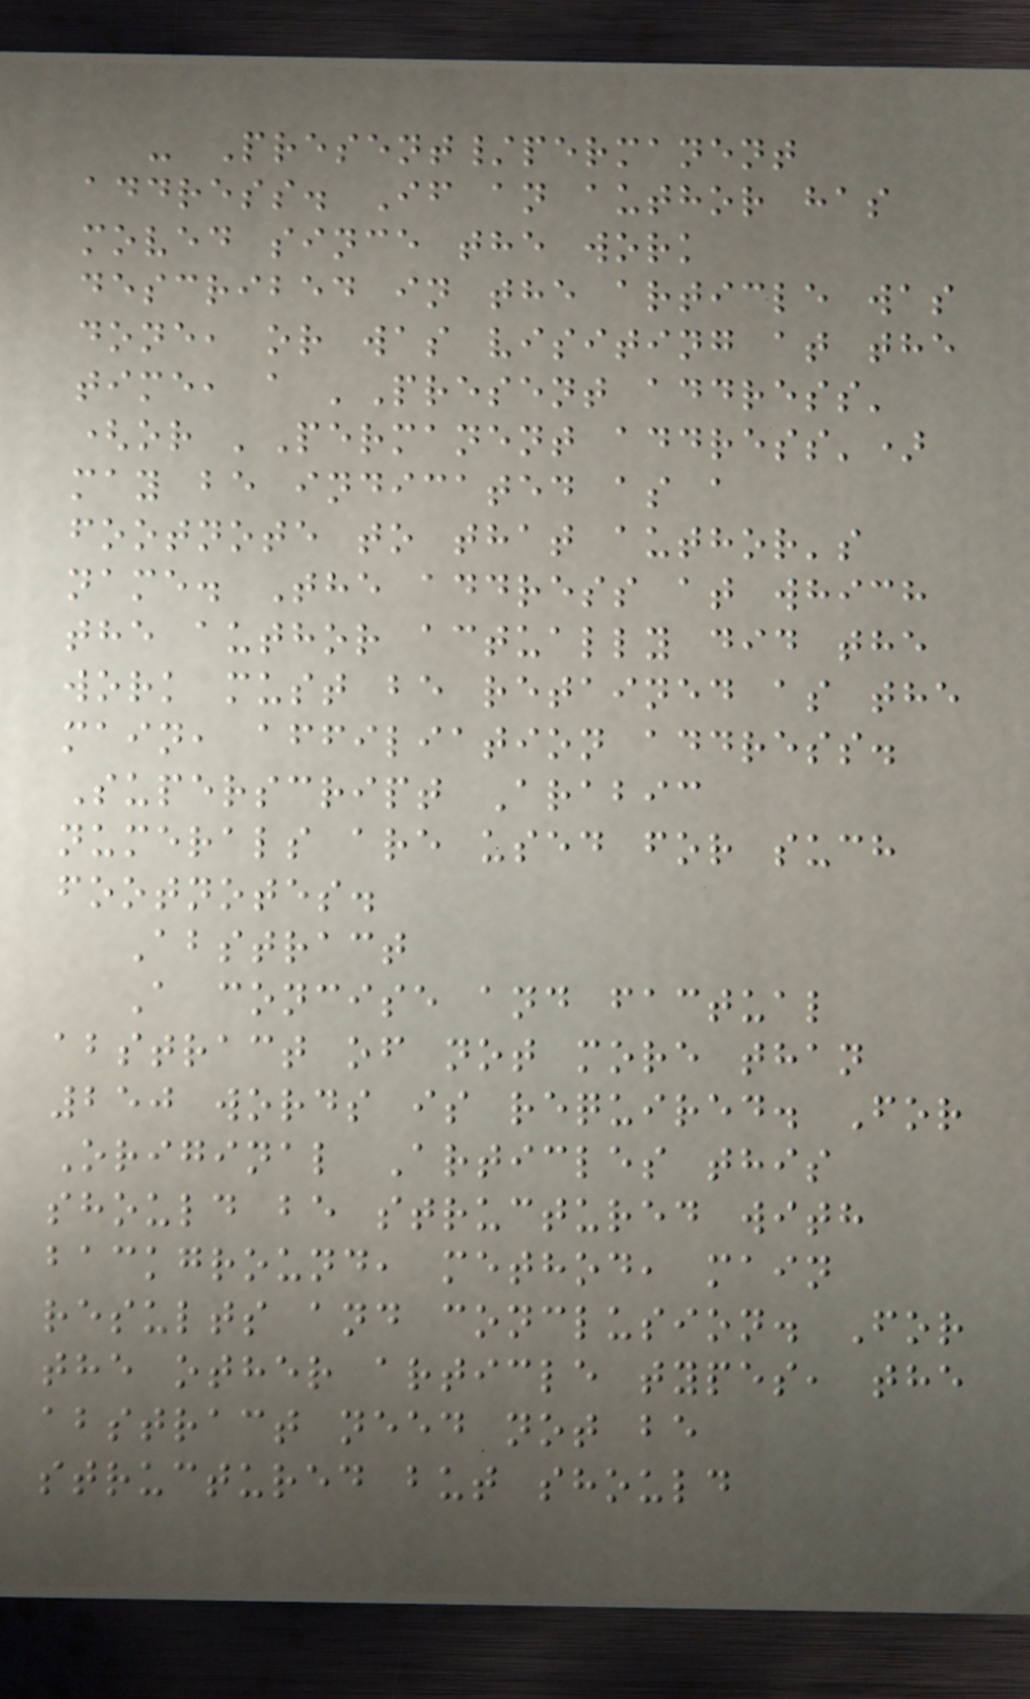- Present/permanent
address. If an author has
moved since the work
described in the article was
done, or was visiting at the
time, a 'Present address'
(or 'Permanent address')
may be indicated as a
footnote to that author's
name. The address at which
the author actually did the
work must be retained as the
main, affiliation address.
Superscript Arabic
numerals are used for such
footnotes.
Abstract
A concise and factual
abstract of not more than
250 words is required. For
Original Articles this
should be structured with
background, method, main
results and conclusion. For
the other article types, the
abstract need not be
structured but should
